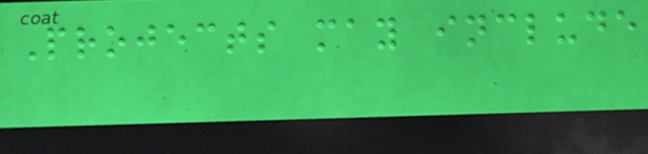Projects may include
